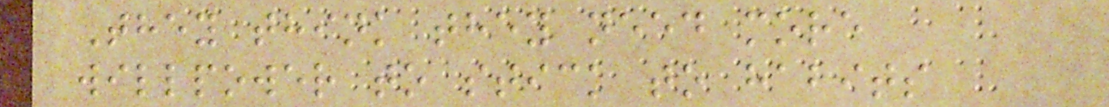They think they need more
willpower to stick to habits
